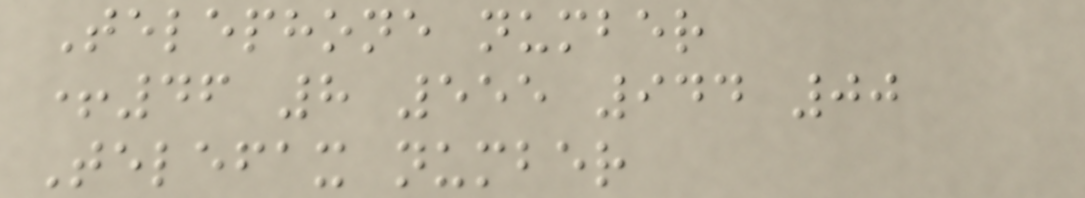Telephone number
+46 8 555 944 00
Telefax number
